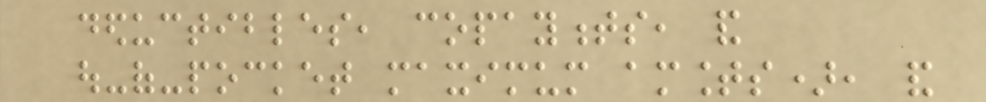deductibles, copayments, and
out-of-pocket maximum amounts), and
